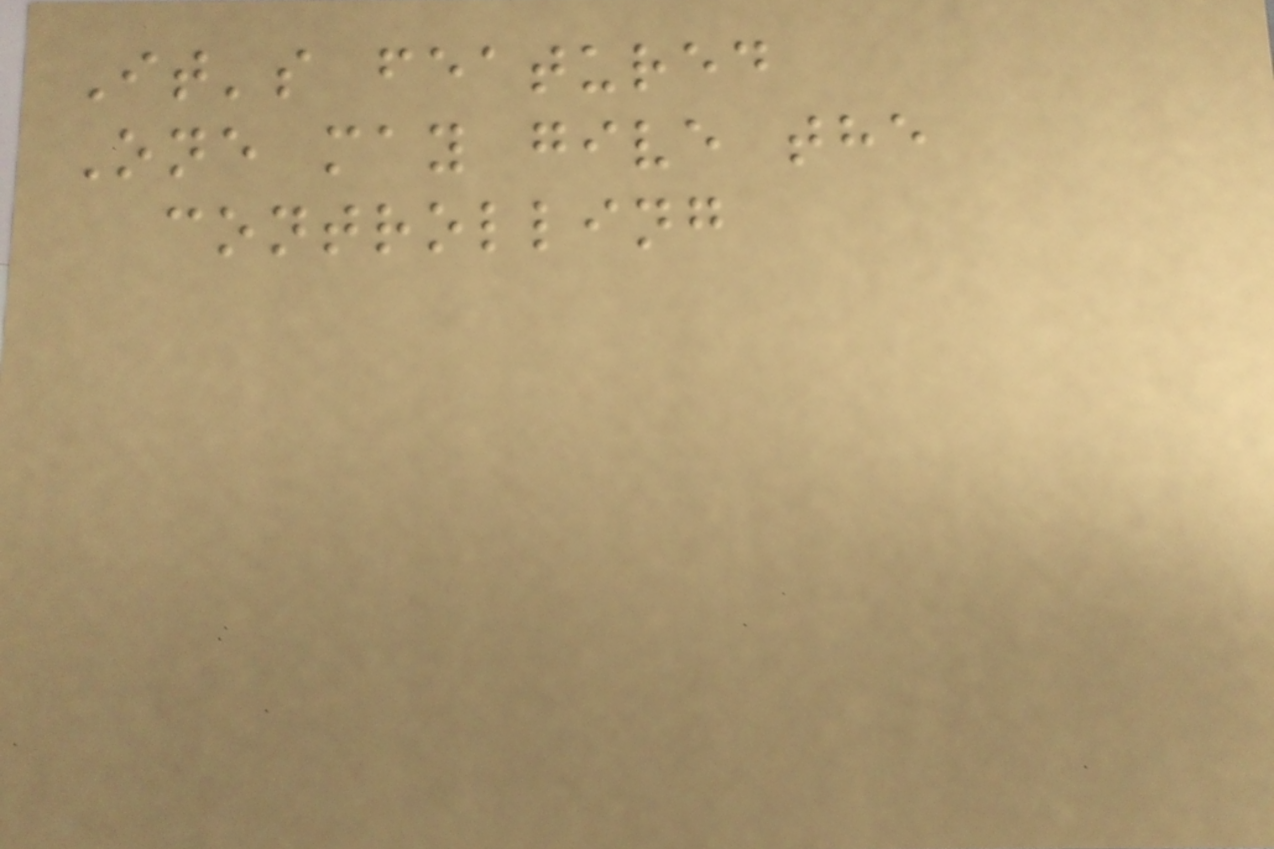It's featured
One may give the
controlling
